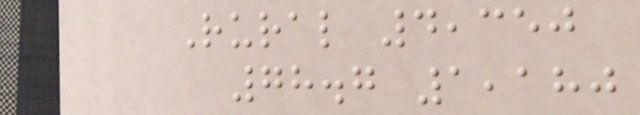Rural 4,350
78.7 1,180
